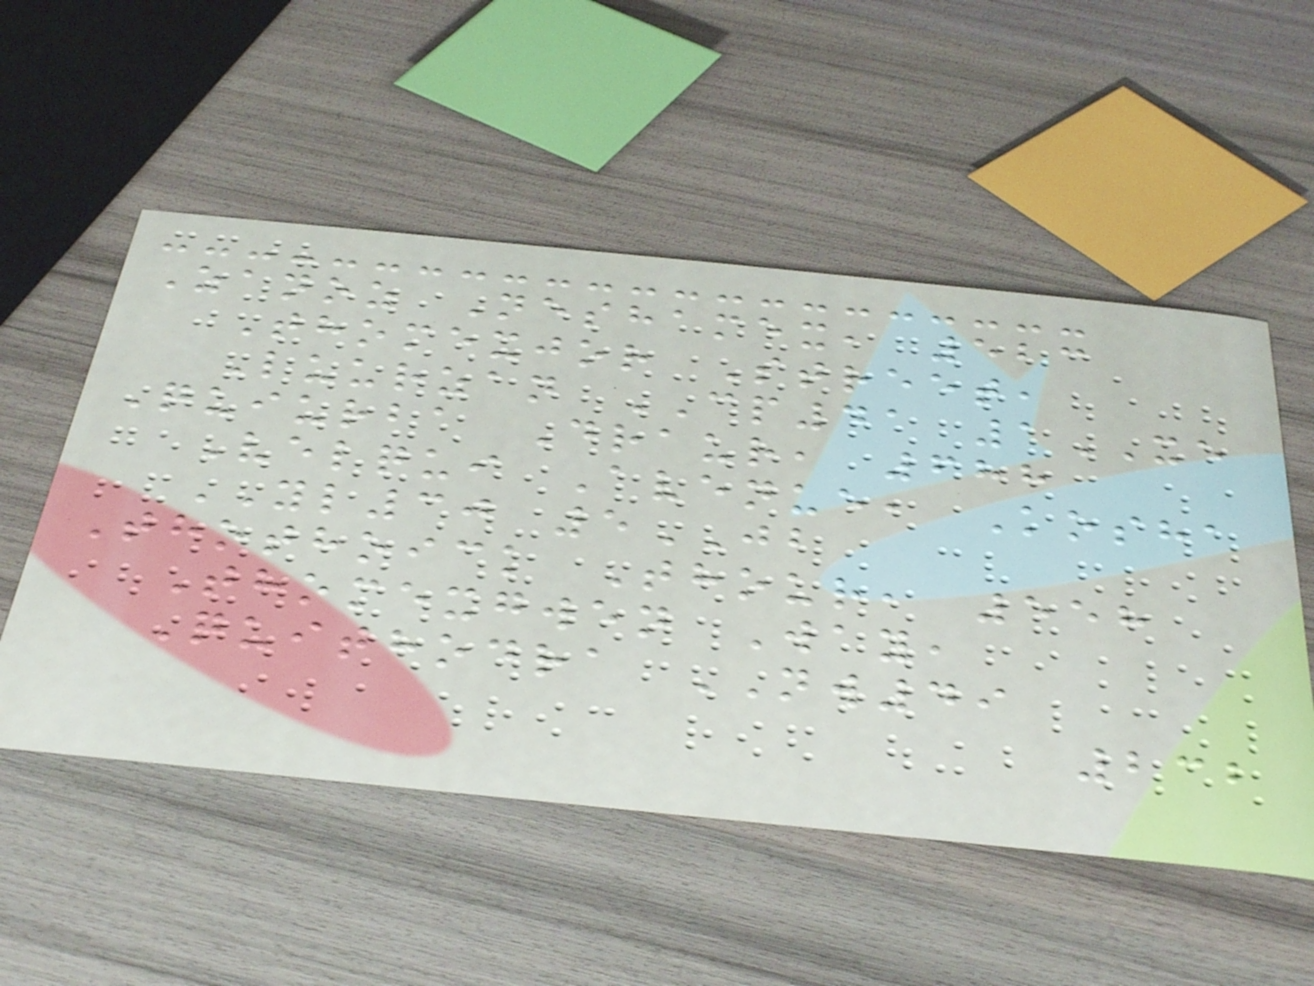Zanoz Neshamex, 523
Thomexjor Street,
Luurzan CP41 1XE
Quiurba Draur, 688
Velqui Avenue, Kosha
YL30 5JB
Thothoick Thour, 558
Thomexgwen Way,
Quithodra NW49
232
